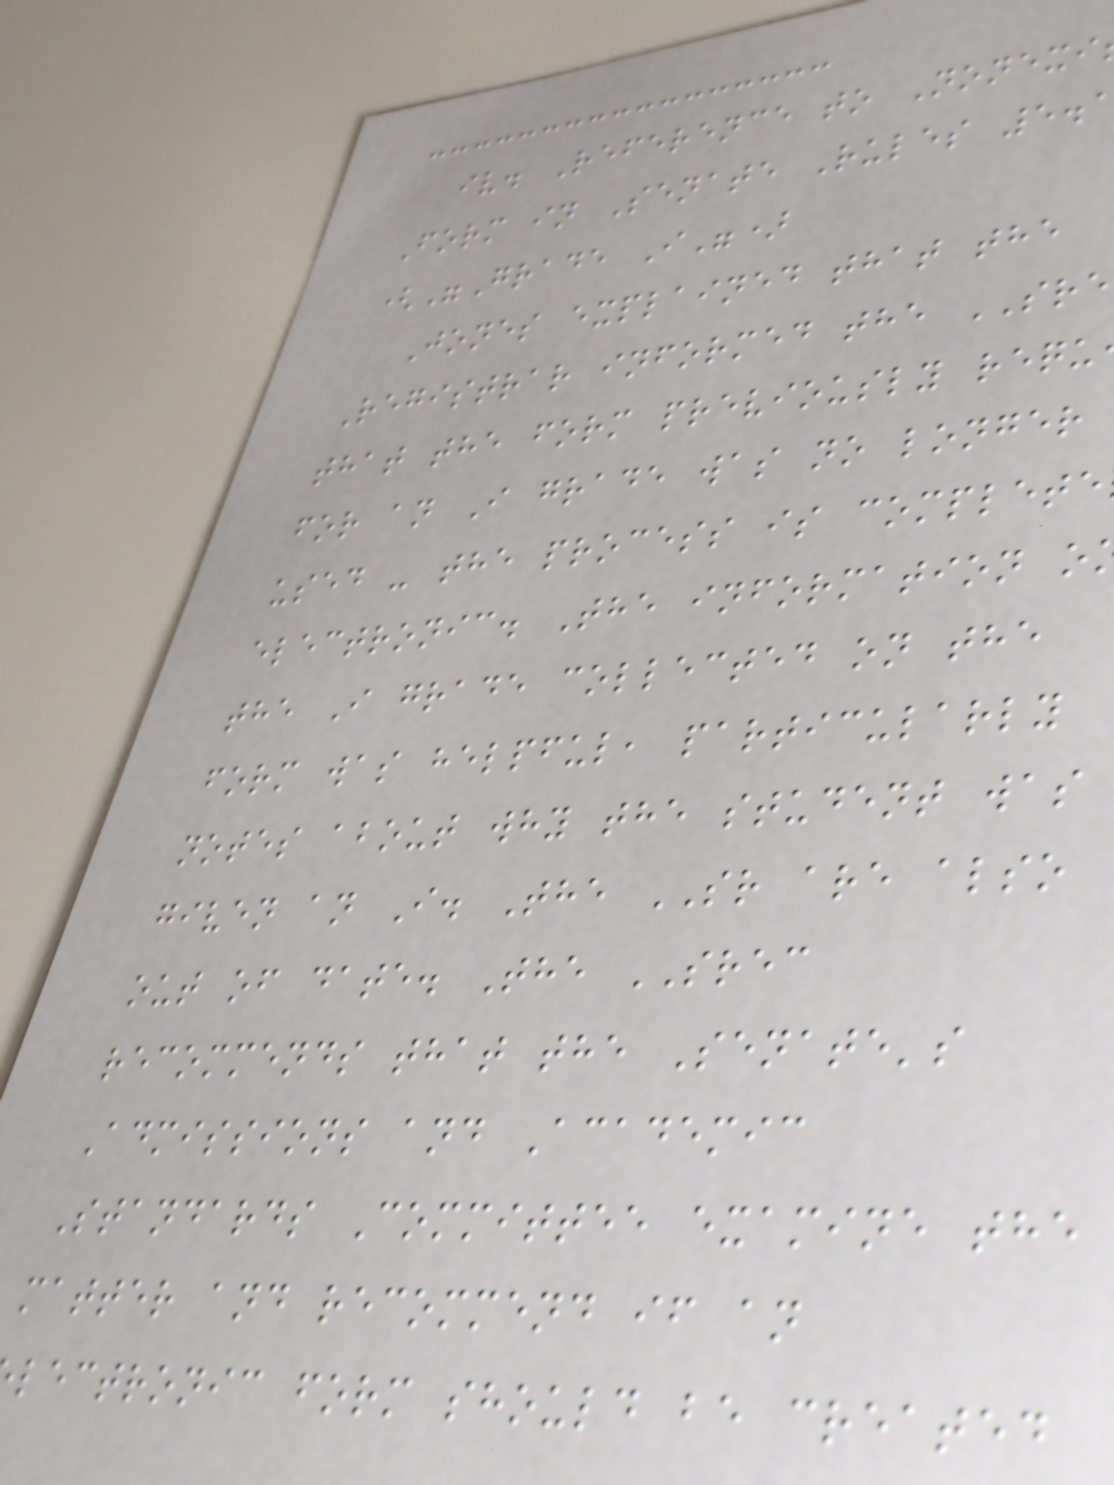iv. Reference to Nonexi
Form in Senate Rules 5.
("Grade I")
Jones explained that the
Registrar informed the SRE
that the form previously requ
for an I grade was no longer
used - the process is complete
electronic. The information o
the I grade collected on the
form was helpful, particularly
notes about why the student was
given an I. The SR are also
out of date. The SREC
recommends that the Senate's
Admissions and Academic
Standards Committee examine the
matter and recommend if an
lectronic form should be created
